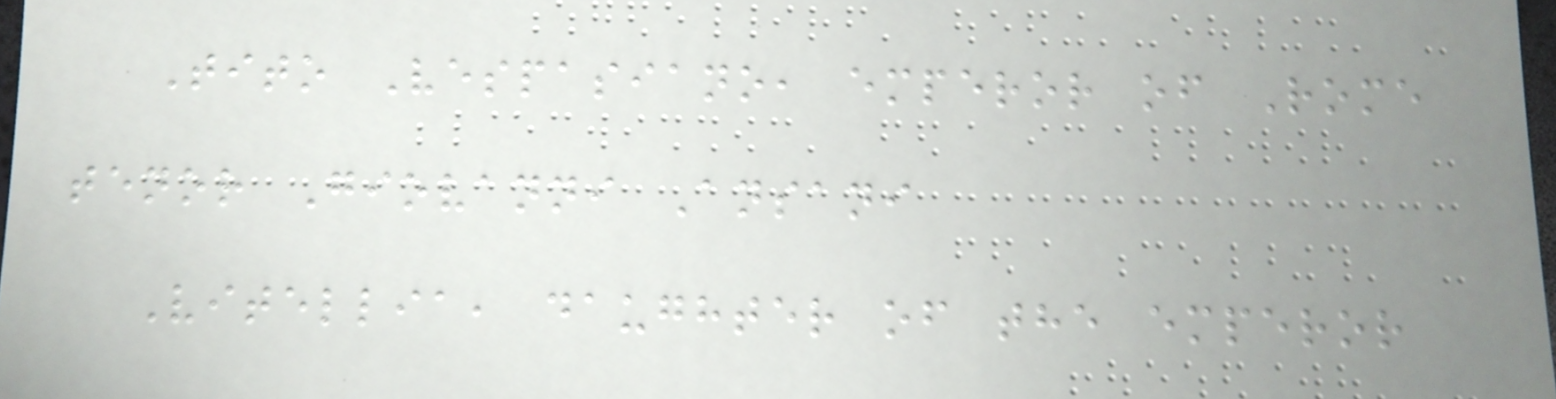Tito Vespasiano, emperor of Rome
tenor Giovanni Ansani
Vitellia, daughter of the emperor
